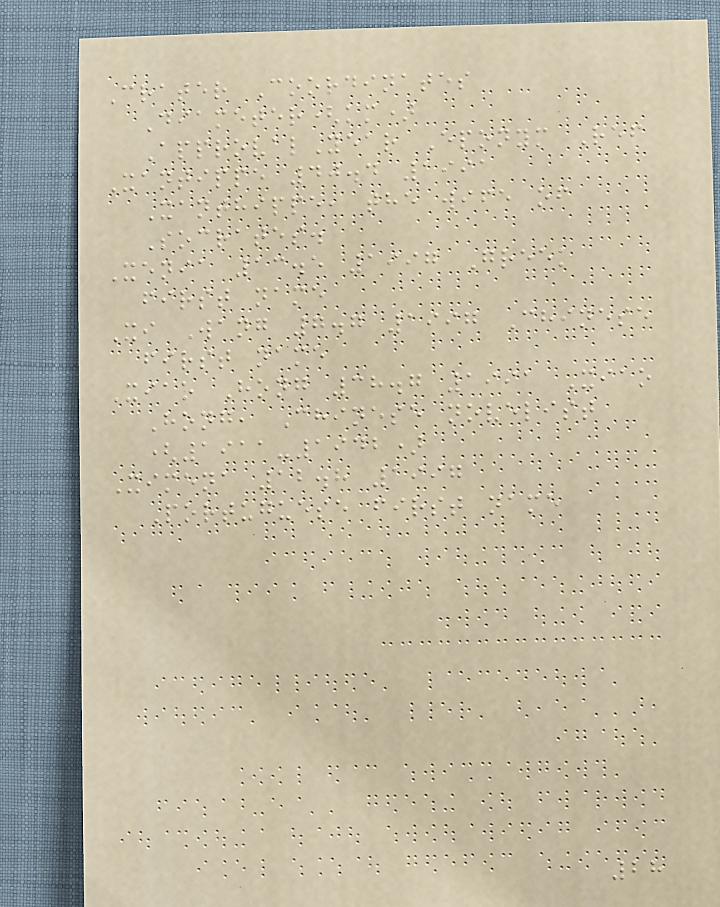Crater Coordinates
Diameter(km)
ApprovalYear Eponym Ref
Xantippe 40.4 1991
Xanthippe, the wife of
Socrates.
Xenia 13.5 1997 Greek
first name
Xi Wang 7.7 1997 Chinese
first name
Xiao Hong 38.7 1991 Xiao
Hong, Chinese novelist
(1911-1942)
Ximena 12.8 1997
Portuguese first name
28
